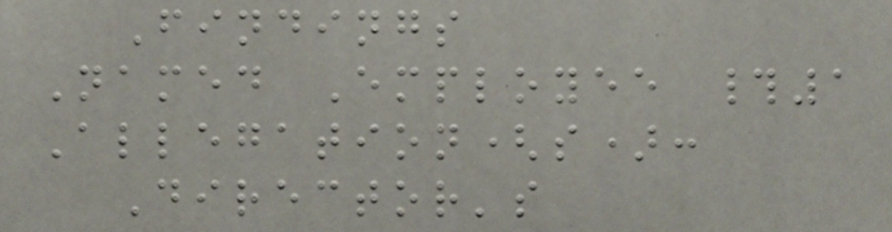Findings
Named Employee #1
Allegation(s):
Director's
